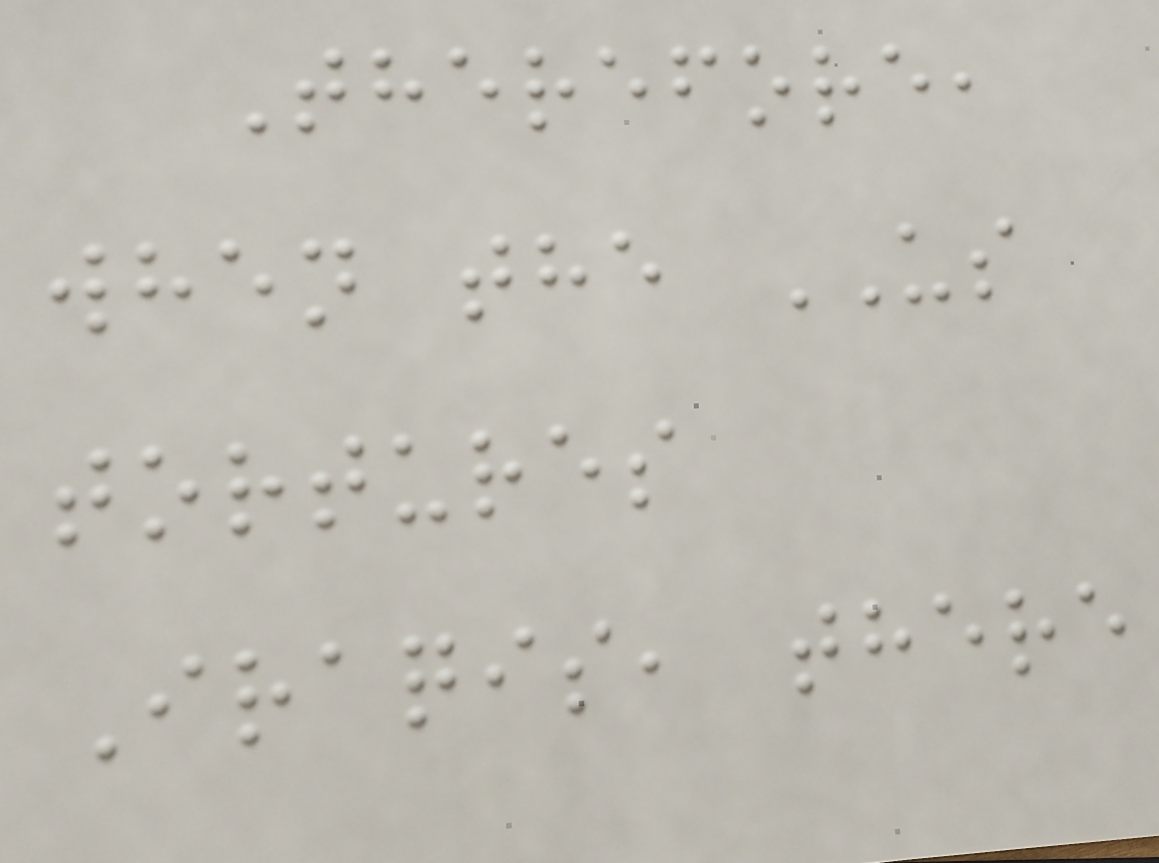Therefore,
when the US
tortures
Iraqis, there
